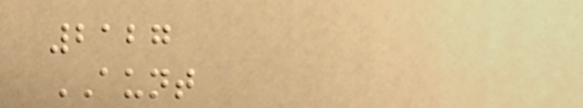2127
AUNT
